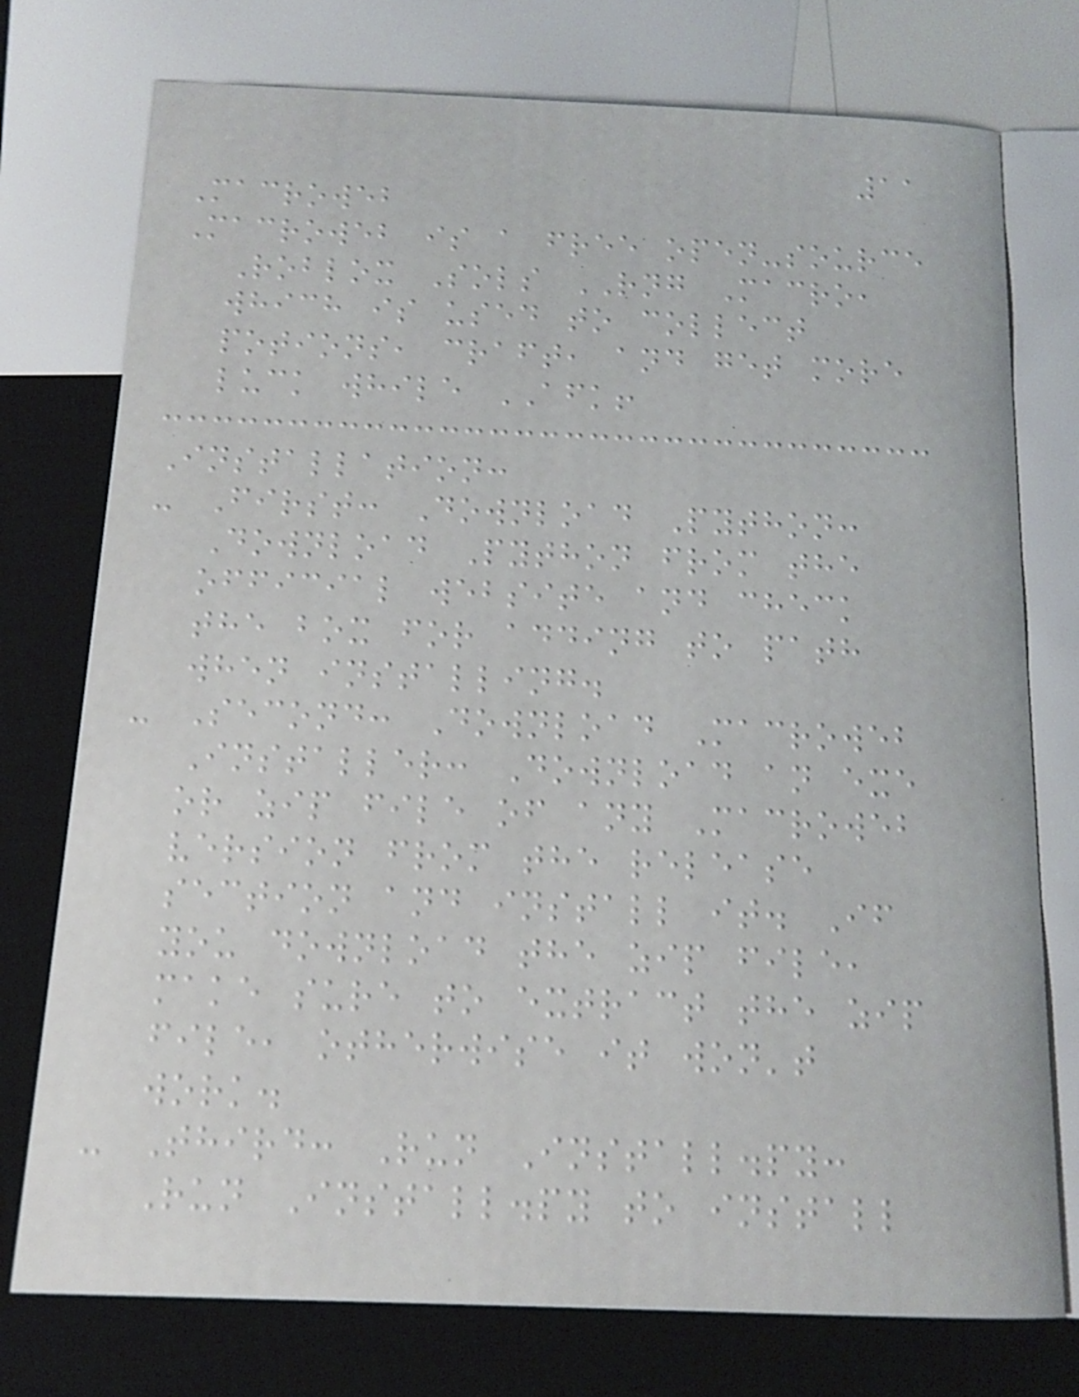11
Macroweb
Macroweb is a free open-source
Roblox Sols RNG Macro,
which is used to collect
potions, craft, and get more
luck while AFK!
Installation:
- First: Download Python:
Download Python from the
official website and check
the box for adding to path
when installing.
- Second: Download Macroweb
Installer: Download an exe
or zip file of any Macroweb
version from the release
section and install it. If
you download the zip file,
make sure to extract the zip
file, otherwise it won't
work.
- Third: Run Install.py:
Run Install.py to install
